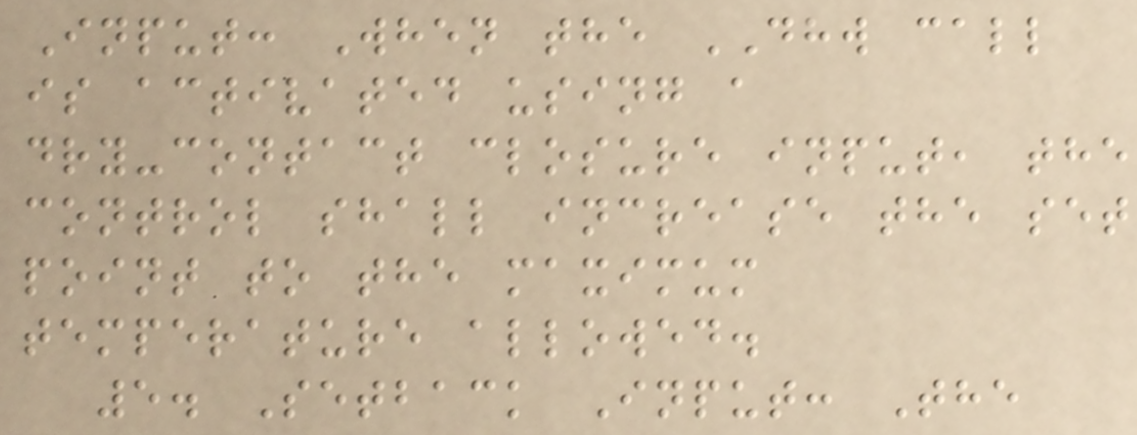Input: When the DHW call
is activated using a
dry-contact closure input, the
control shall increase the set
point to the maximum
temperature allowed.
5. Setback Input: The
